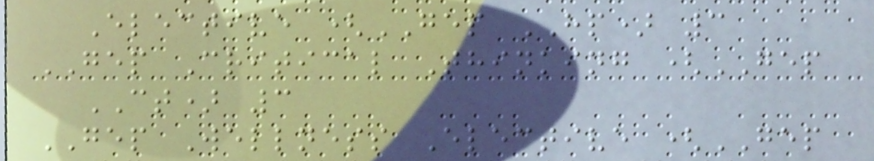Elective (GEP HP) 3
GEP Critical Thinking (GEP
CT) 3
GEP Wellness Elective (GEP
